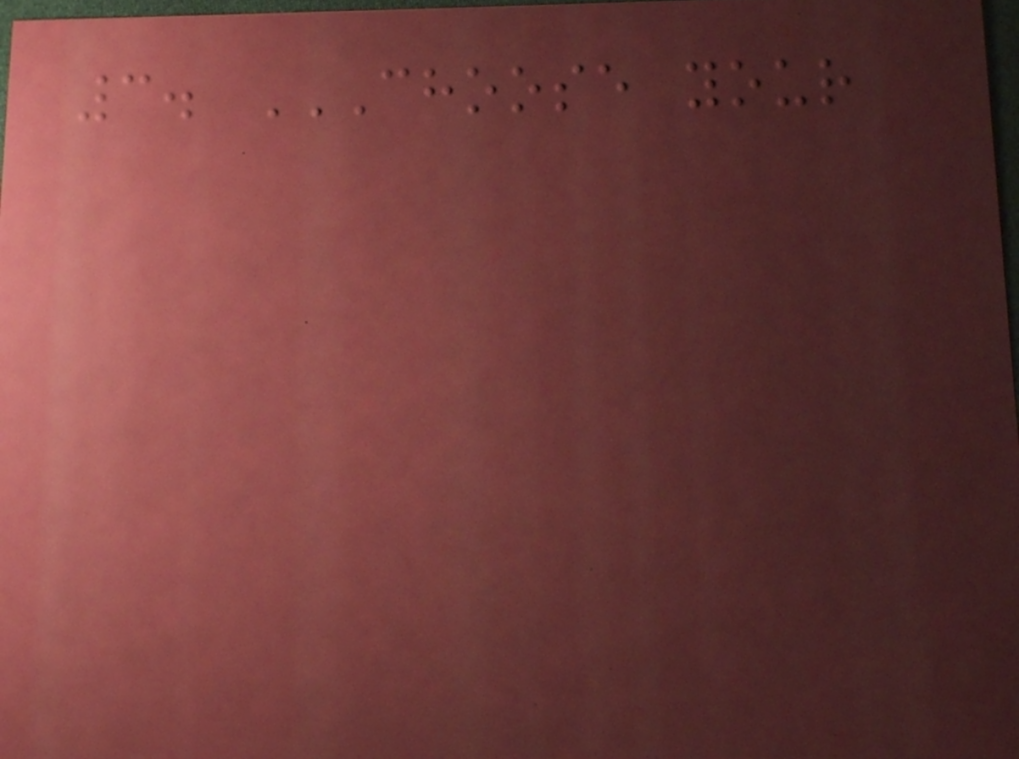3. CHOOSE YOUR
